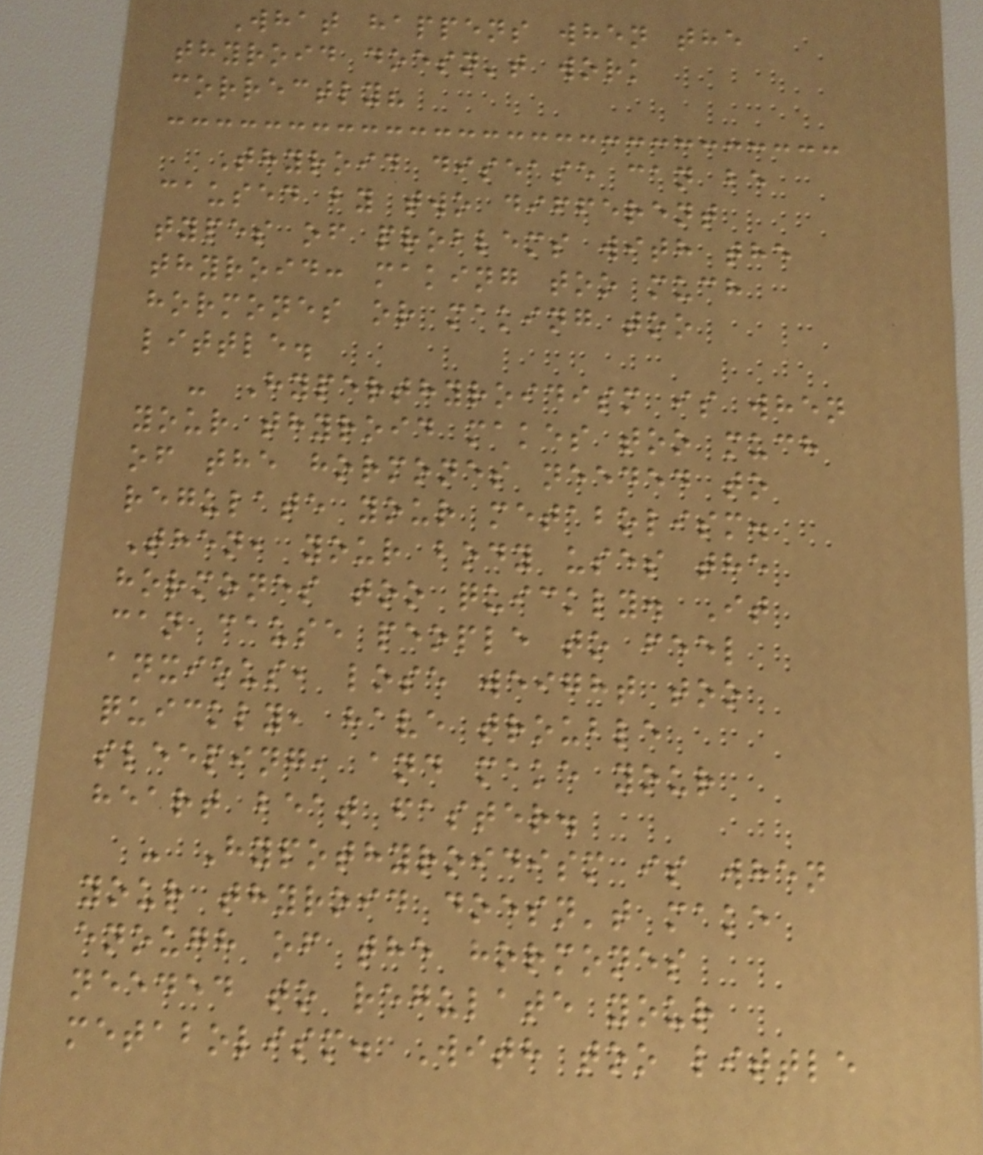What happens when the
thyroid doesn't work
correctly?
Thyroid disease can be
caused by two different
types of problems with the
thyroid: making too much
hormones or making too
little.
- Hyperthyroidism is when
your thyroid makes too much
of the hormones needed to
regulate your metabolism.
Then, your body uses the
hormones too quickly. It
can cause people to feel
anxious, lose weight too
quickly, have trouble
sleeping, and make your
heart beat faster.
- Hypothyroidism is when
your thyroid doesn't make
enough of the hormones
needed to regulate your
metabolism. With too little
